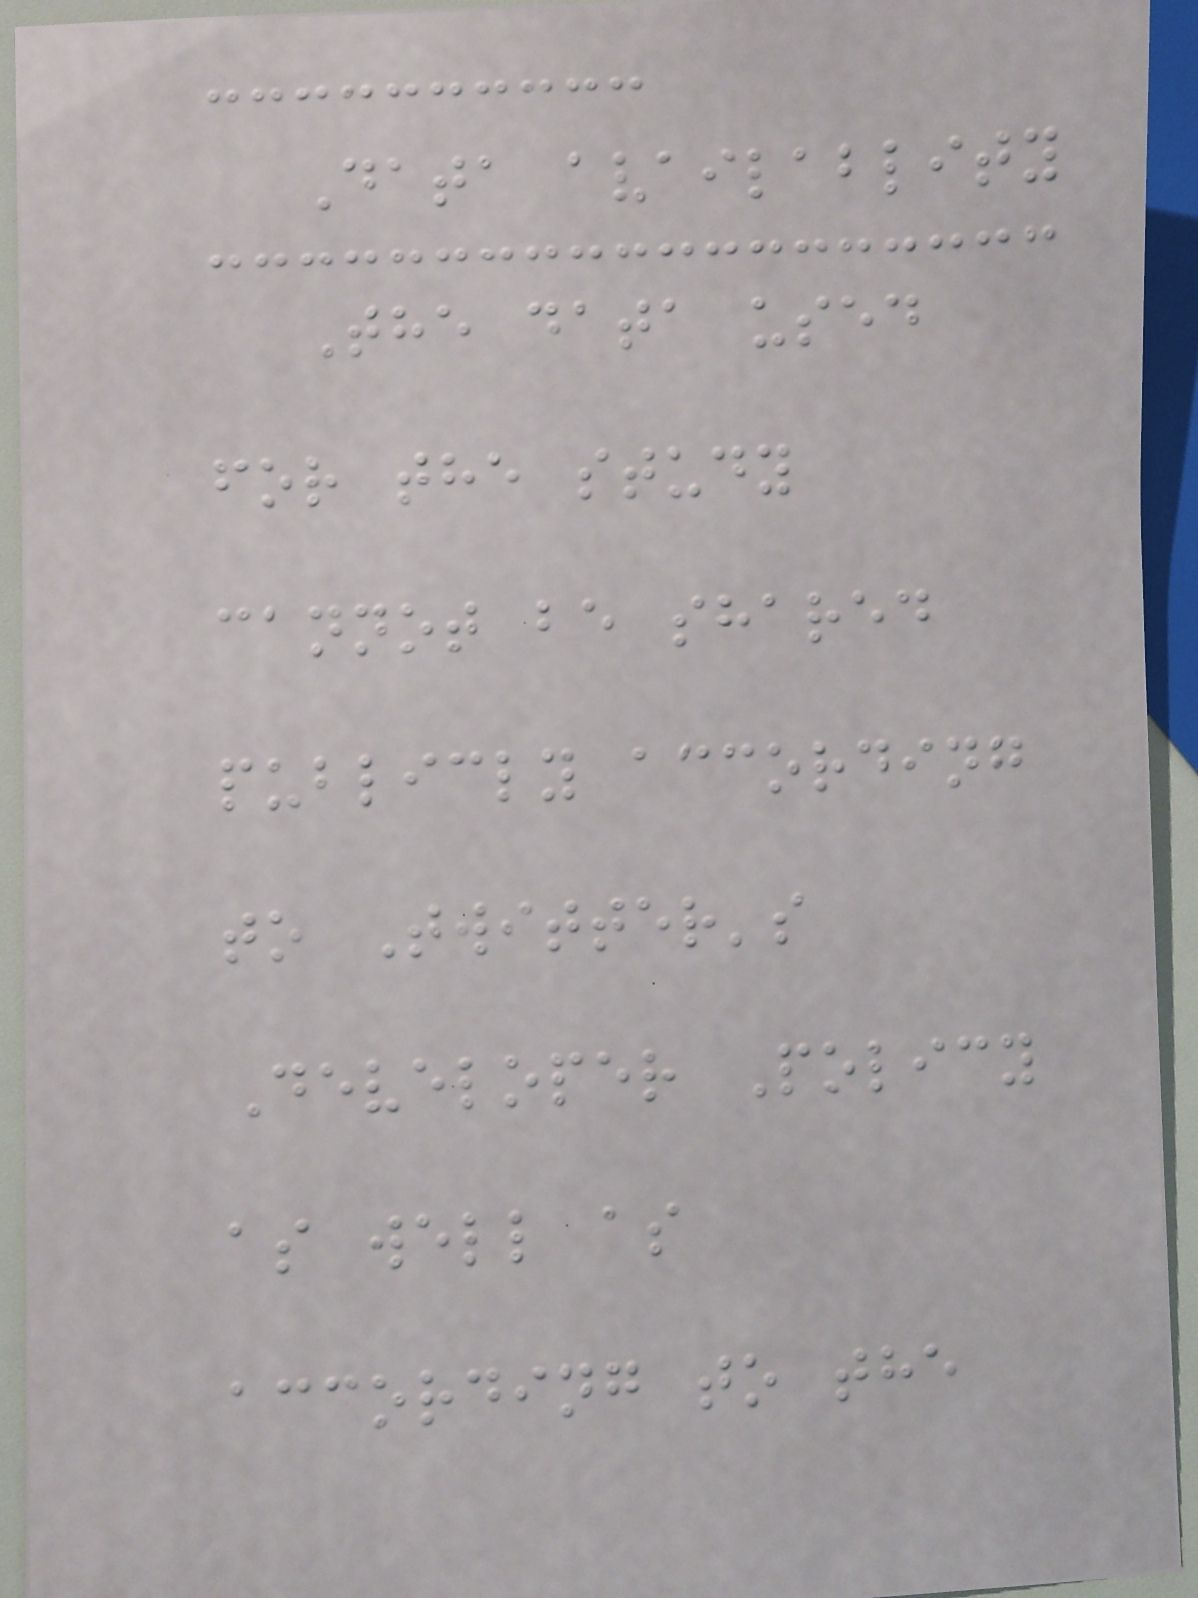Data availablity
The data used
for the study
cannot be shared
publicly according
to Twitter's
Developer Policy
as well as
according to the
